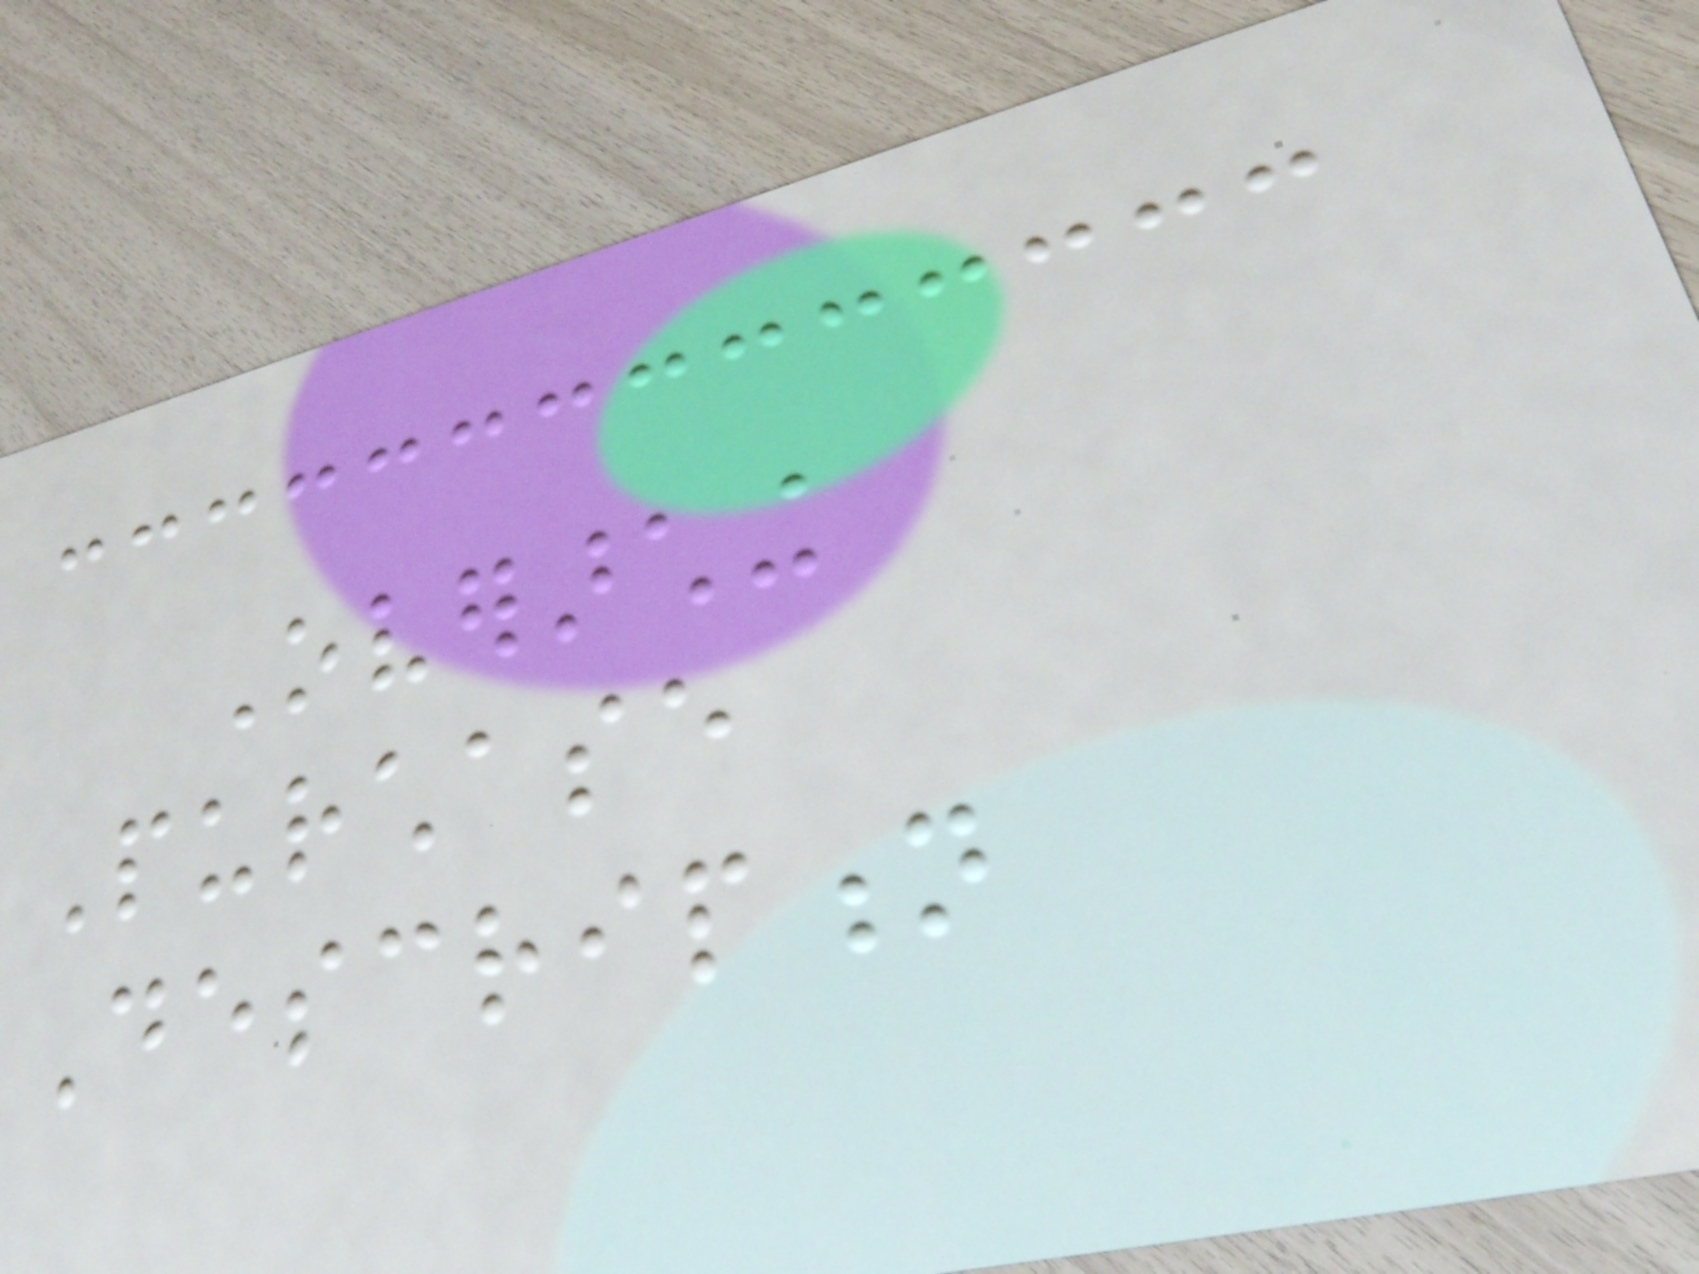Overarching
Purchase
Description
